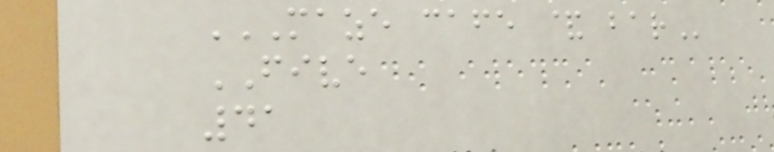MAZE CAFE & BAR
FIVE
41
